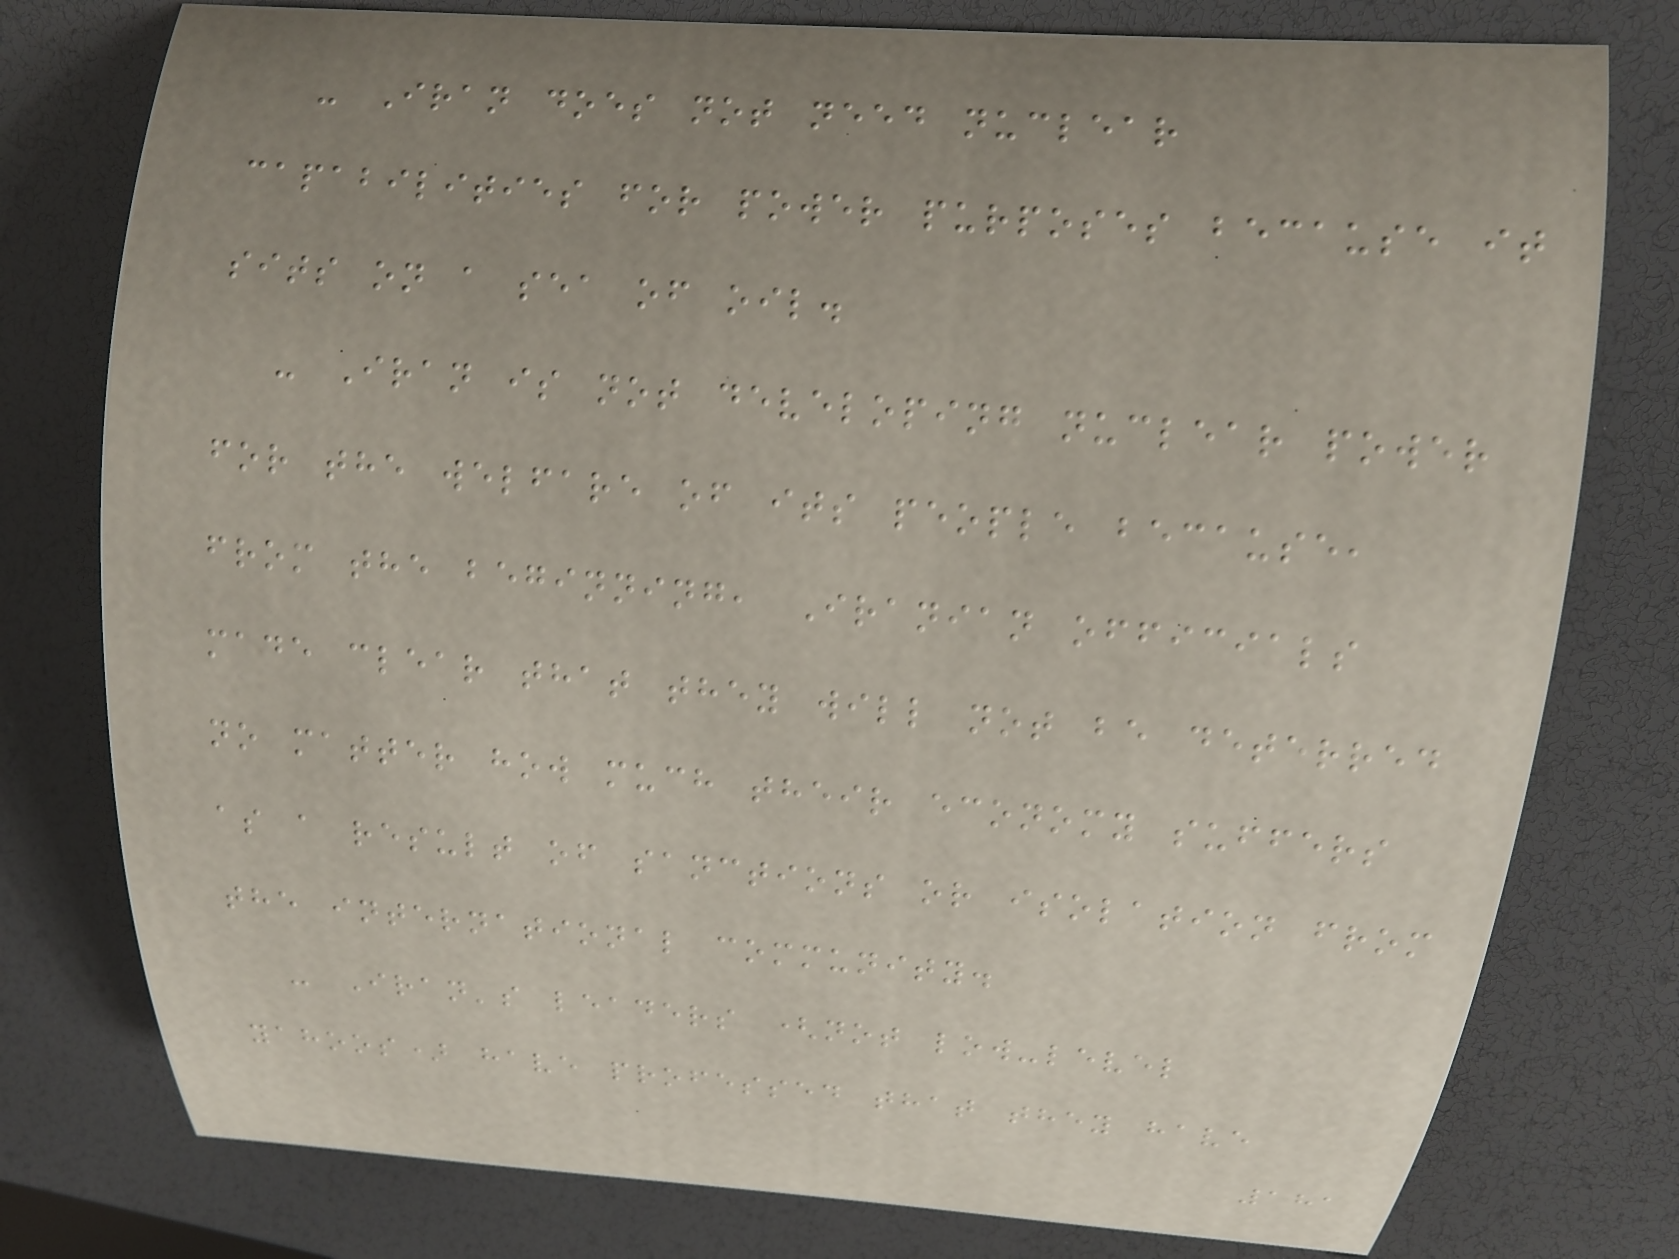- Iran does not need nuclear
capabilities for power purposes because it
sits on a sea of oil.
- Iran is not developing nuclear power
for the welfare of its people because,
from the beginning, Iranian officials
made clear that they will not be deterred
no matter how much their economy suffers
as a result of sanctions or isolation from
the international community.
- Iran's leaders (not low-level
yahoos) have professed that they have
181
